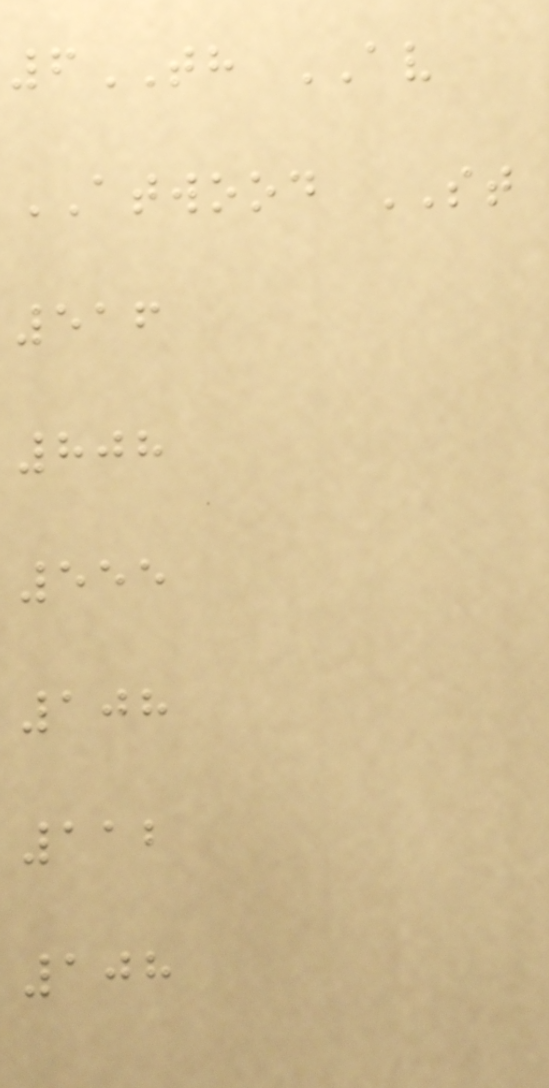6TH AV
ATWOOD ST
516
808
555
108
112
108
